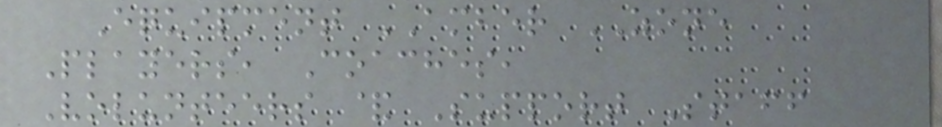Equipment AMBER ZONE
Players, Coaches,
Volunteers & Support Staff
